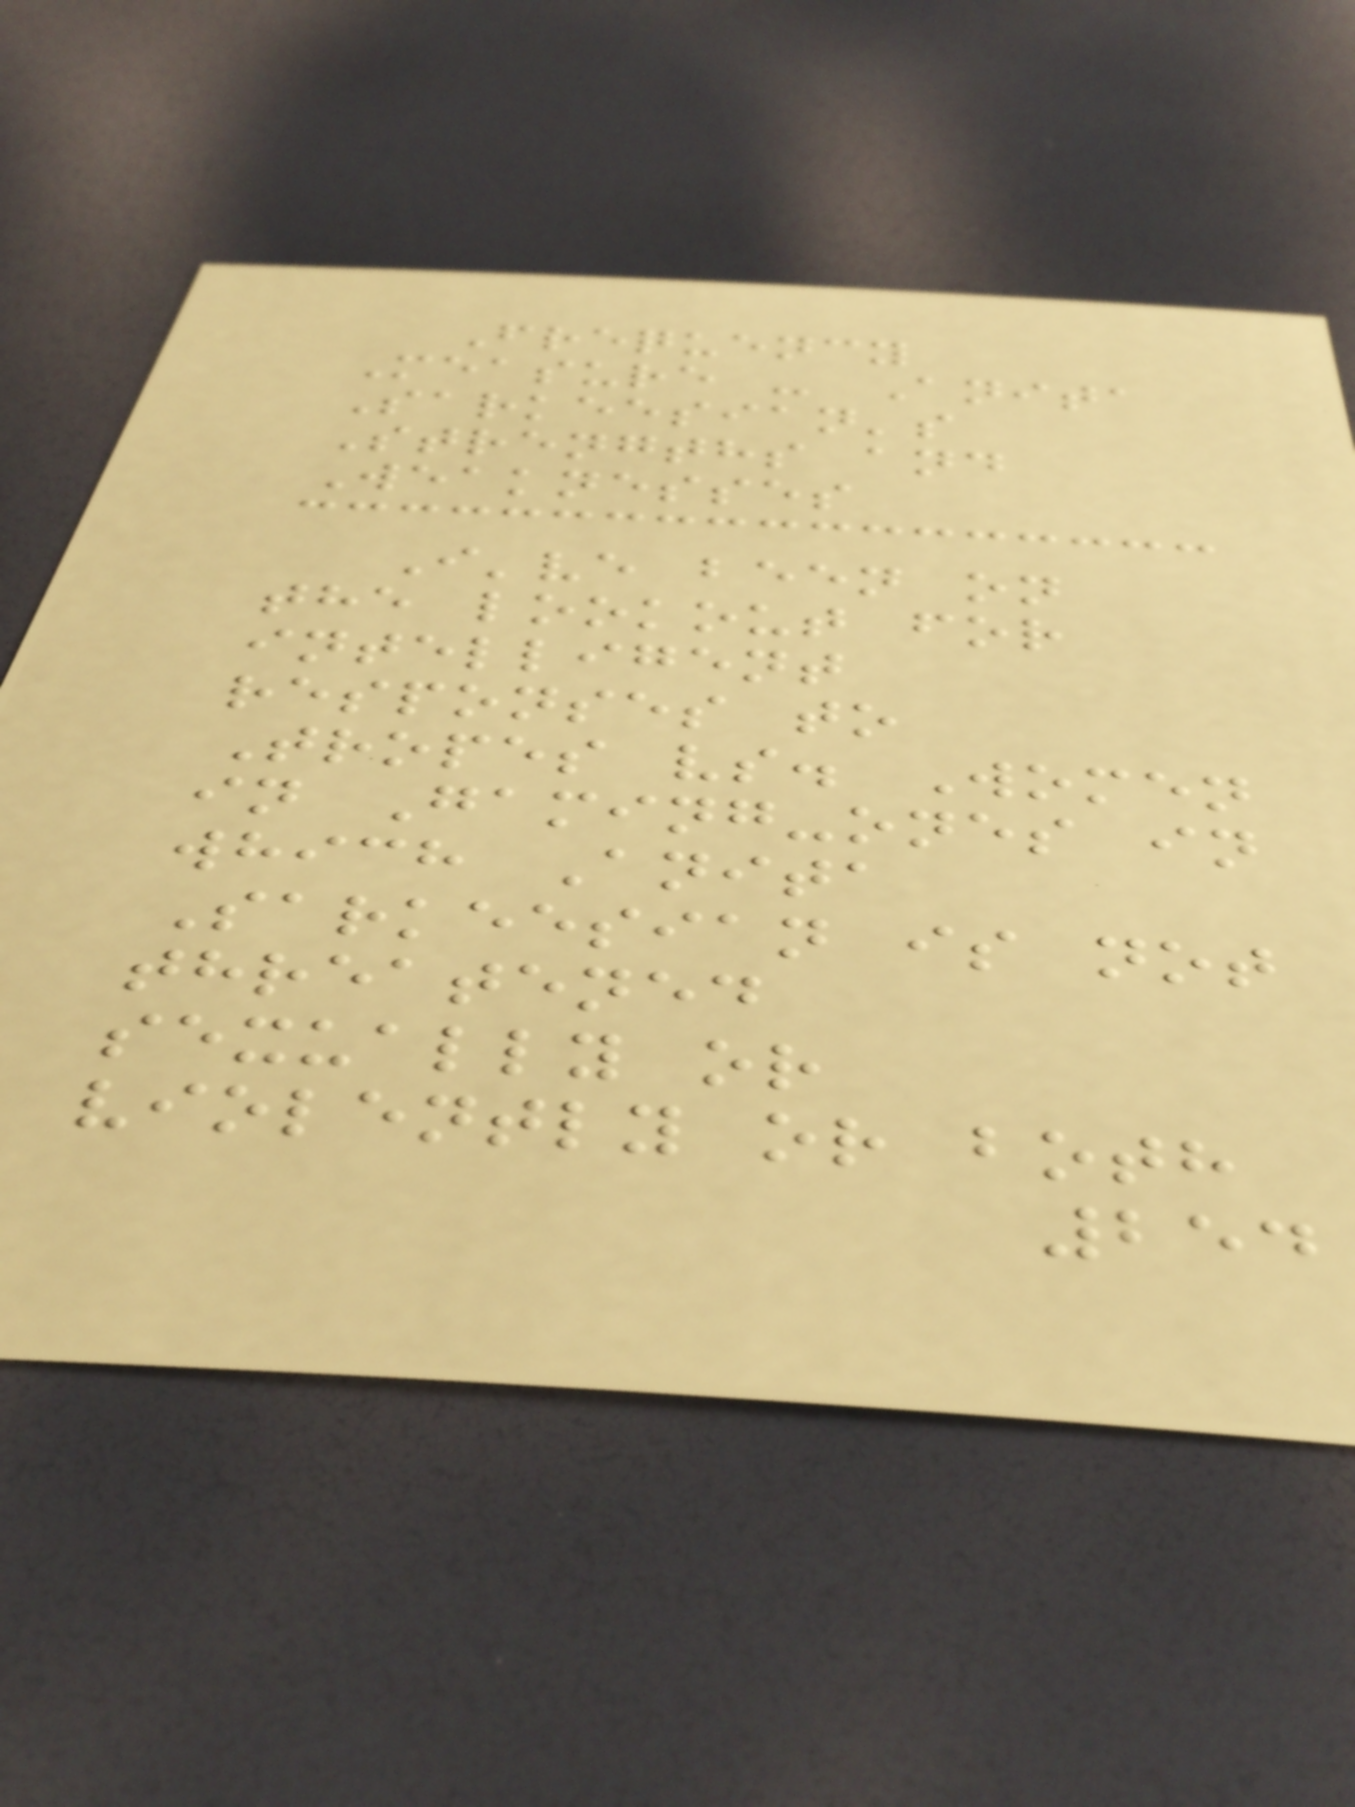Frequency
Measure - Anita
Sarkeesian's
Strengths and
Weaknesses
I've been on
the lookout for
intelligent
responses to
Tropes vs. Women
in Gaming-ones in
which Anita
Sarkeesian is not
threatened
sexually or
violently or both
254
